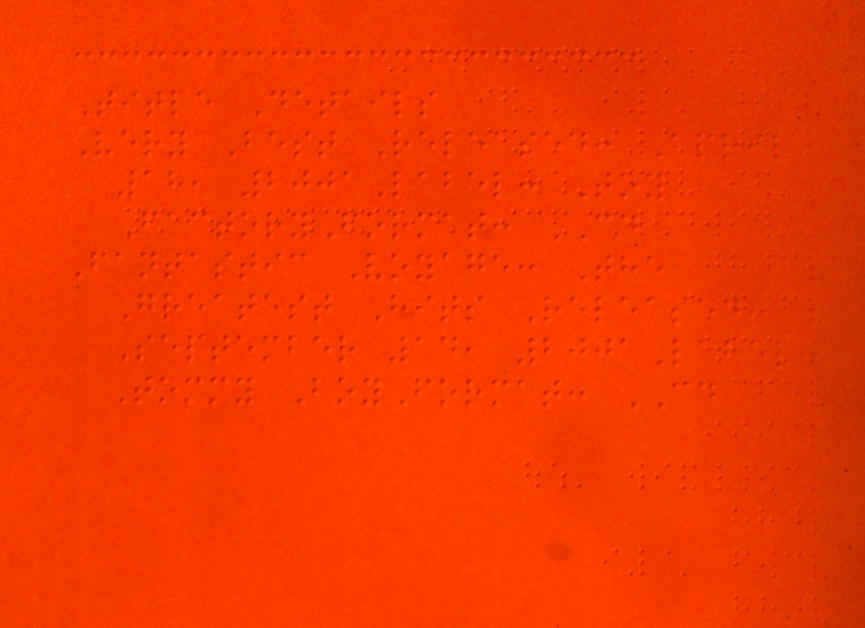Title Details
Very Best Released: April
18, 2001Label: Toy
FactoryFormat: CD
Fantastic Voyage: The
Greatest Hits Released:
September 14, 2001Label:
Tommy BoyFormat: CD
